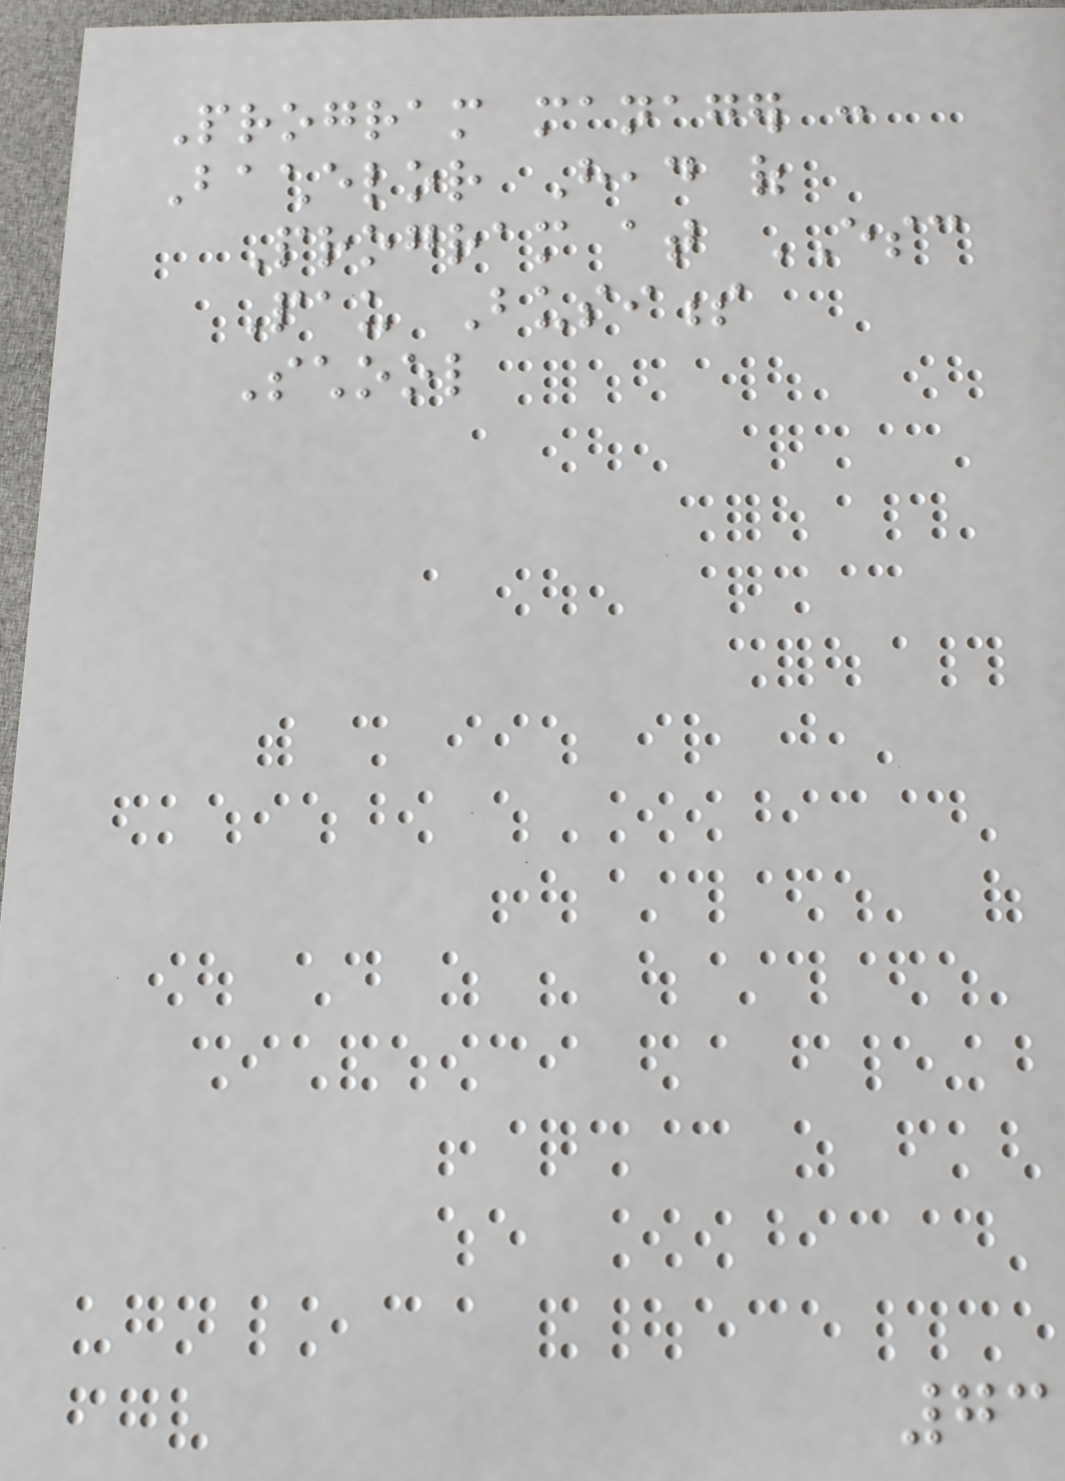Program manager :
Bachelor Head of
Program at ESC
Pau Business
School
73
